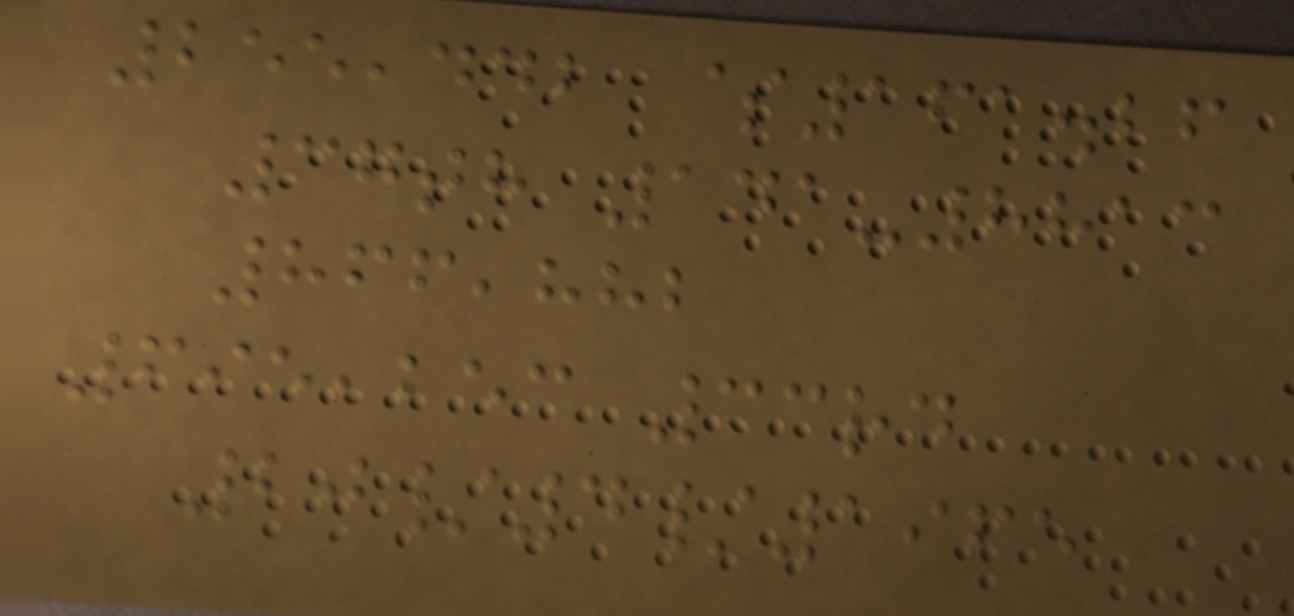255,442 $161.26
37th 141-8813
866,882
695,253 33rd
20/4/1965
